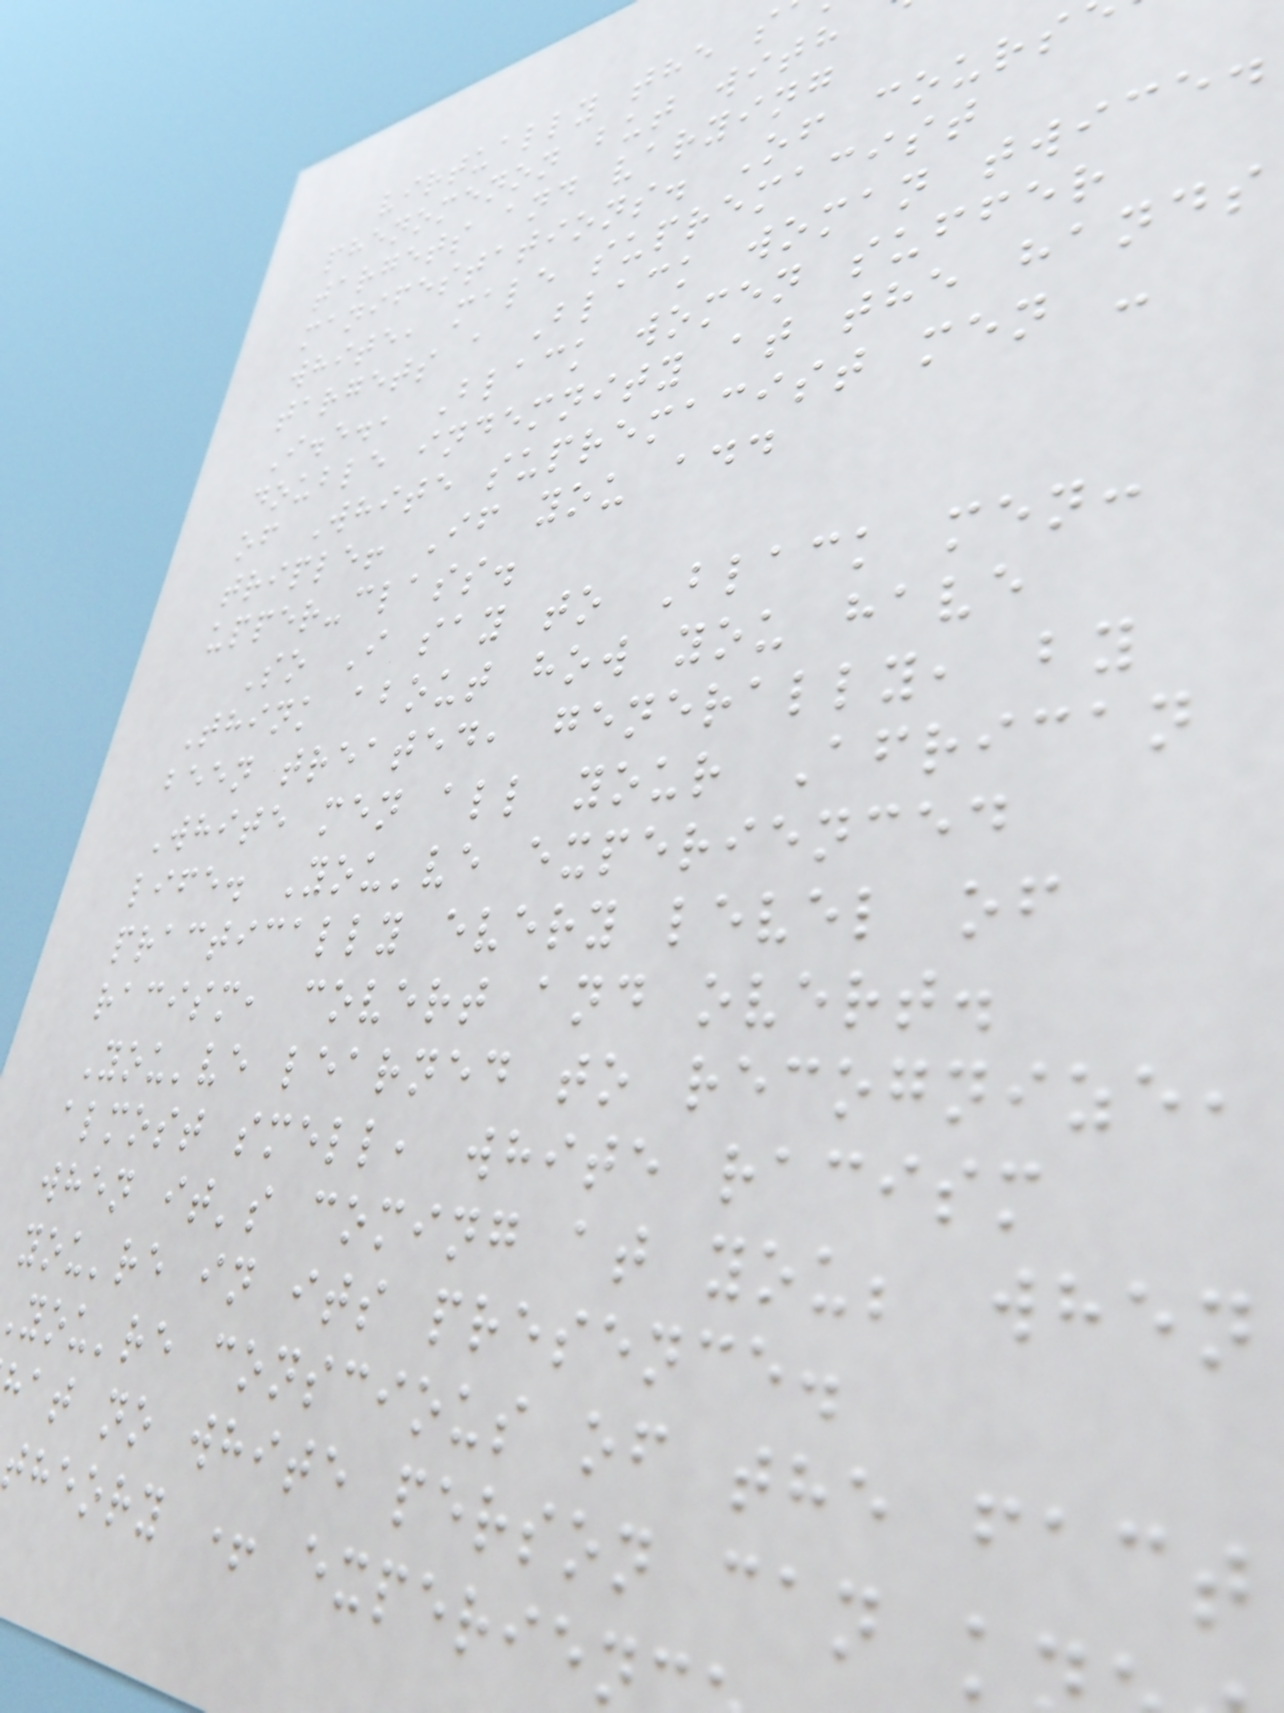virtually the s
phenomenon but with
targets and varying
manifestations. Of cours
white, male supremacist
targets a Black woman twice.
I.e., Black women suffer
double indemnity at the hands
of White supremacist men -
triple! If you add
upper-class.
So I say to Black men:
Think about how you have
been treated, generally, by
White men all your African
life. You've experienced
practically every level of
racism, covert and overt.
You've learned to recognize,
almost smell, white racism
when it's coming at you; when
you're in its presence.
you're conscious of the fact
at no white person can k
theory + experien
